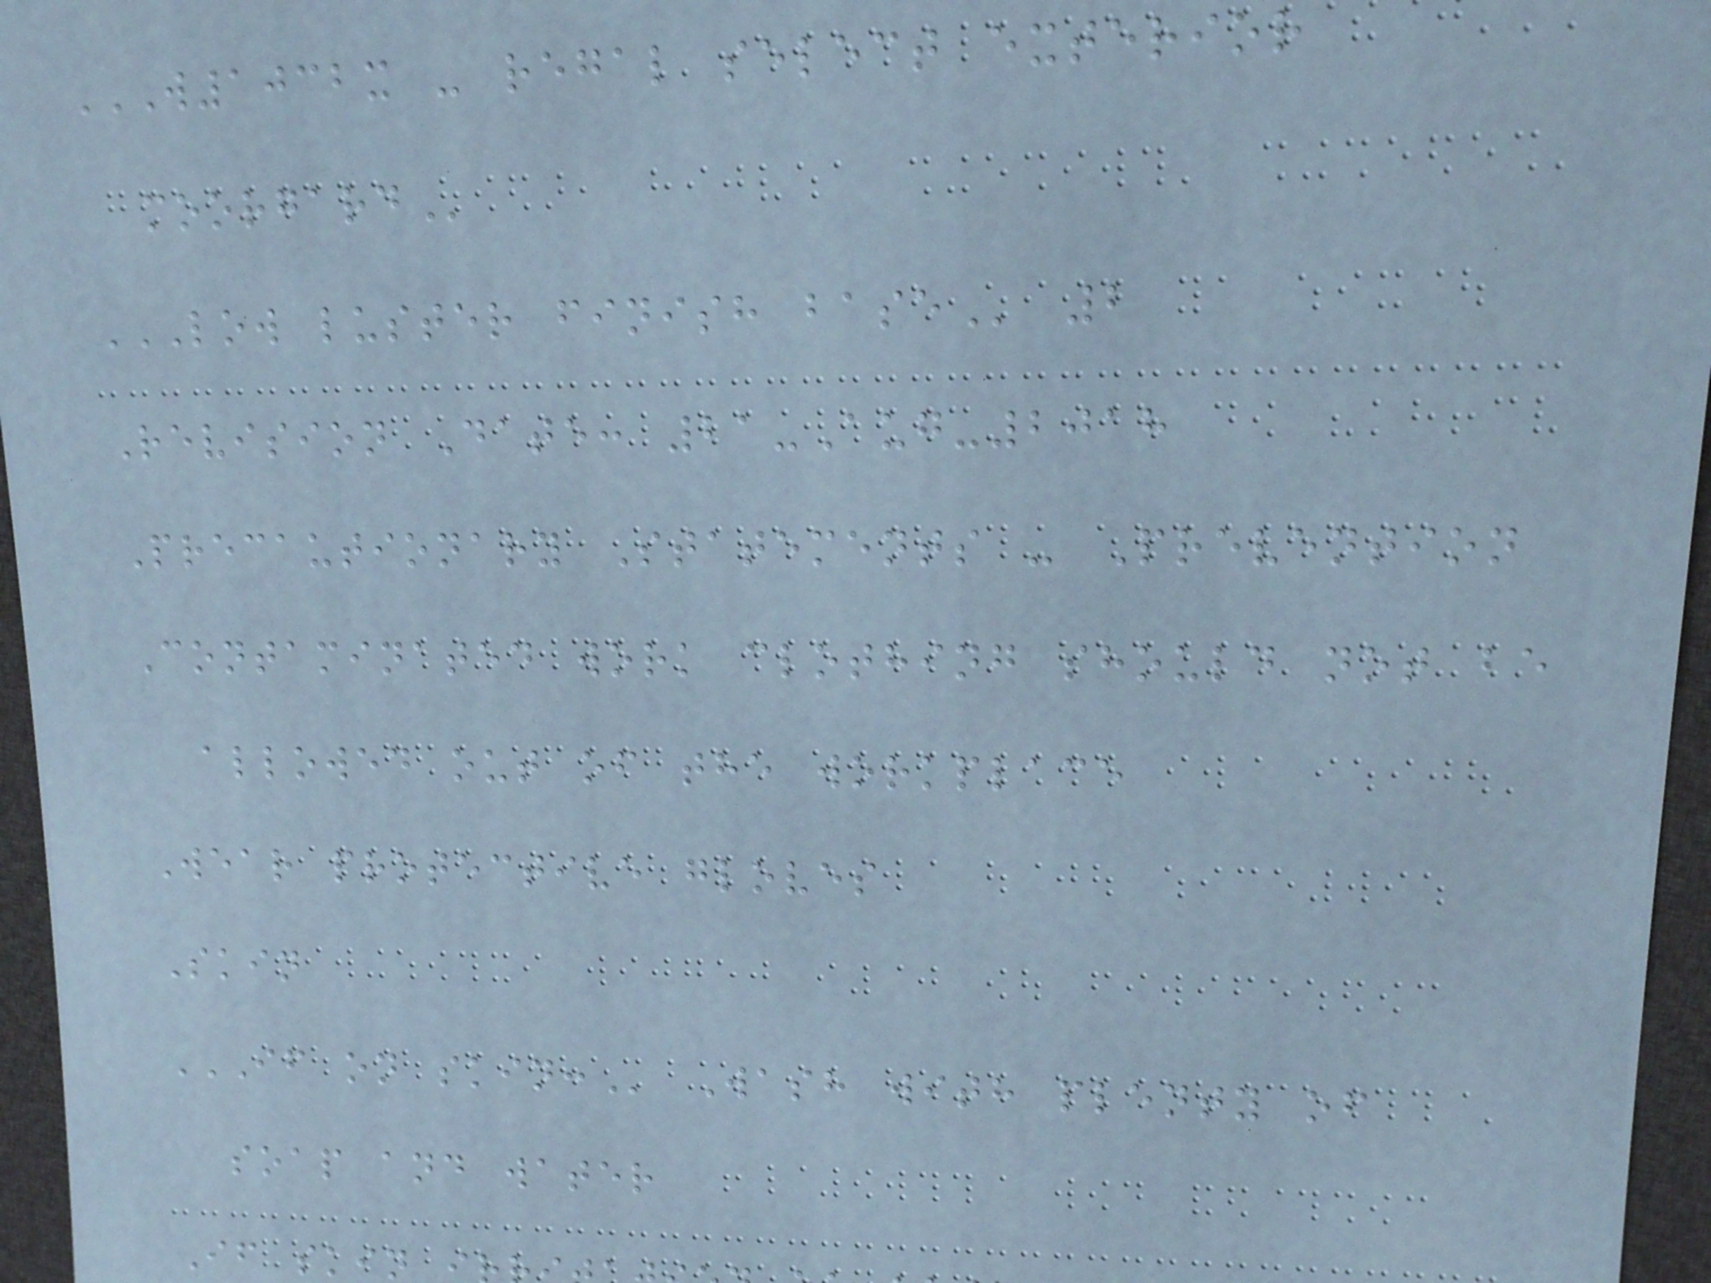W1032X - REGAL SELECT EXTERIOR
LOW LUSTER FINISH BASE 2
Revision Date: 21-Aug-2018
Precautionary Statements - Prevention
Contaminated work clothing should not be
allowed out of the workplace
Wear protective gloves
Skin
IF ON SKIN: Wash with plenty of
soap and water
